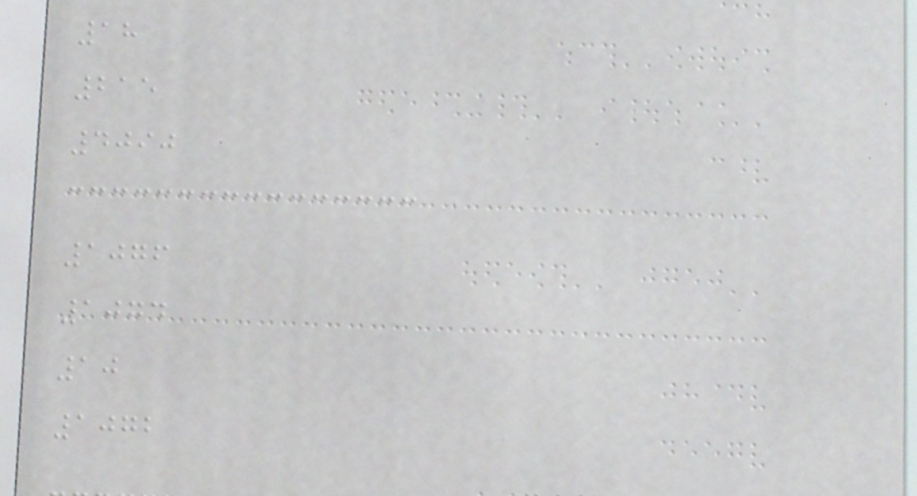18
215
4090
1076
1074
10
1072
